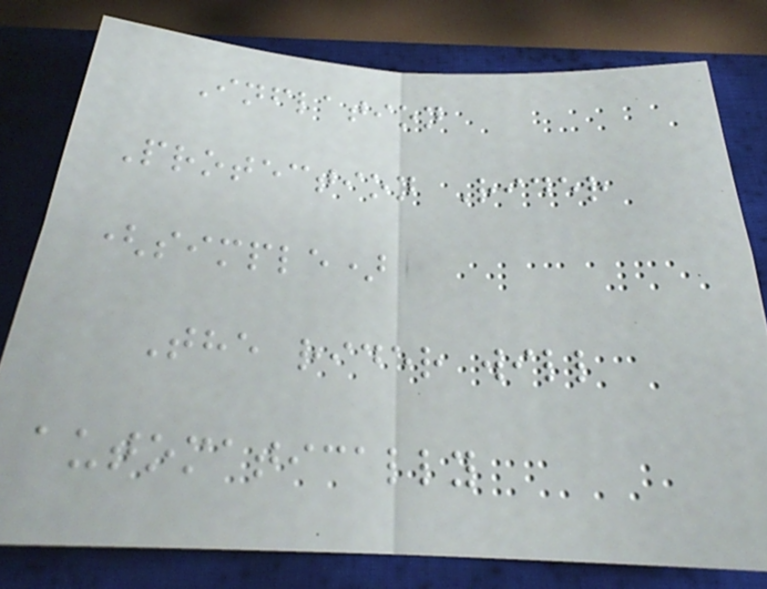Inflation
Protection Rider
(simple)
The rider will
automatically
